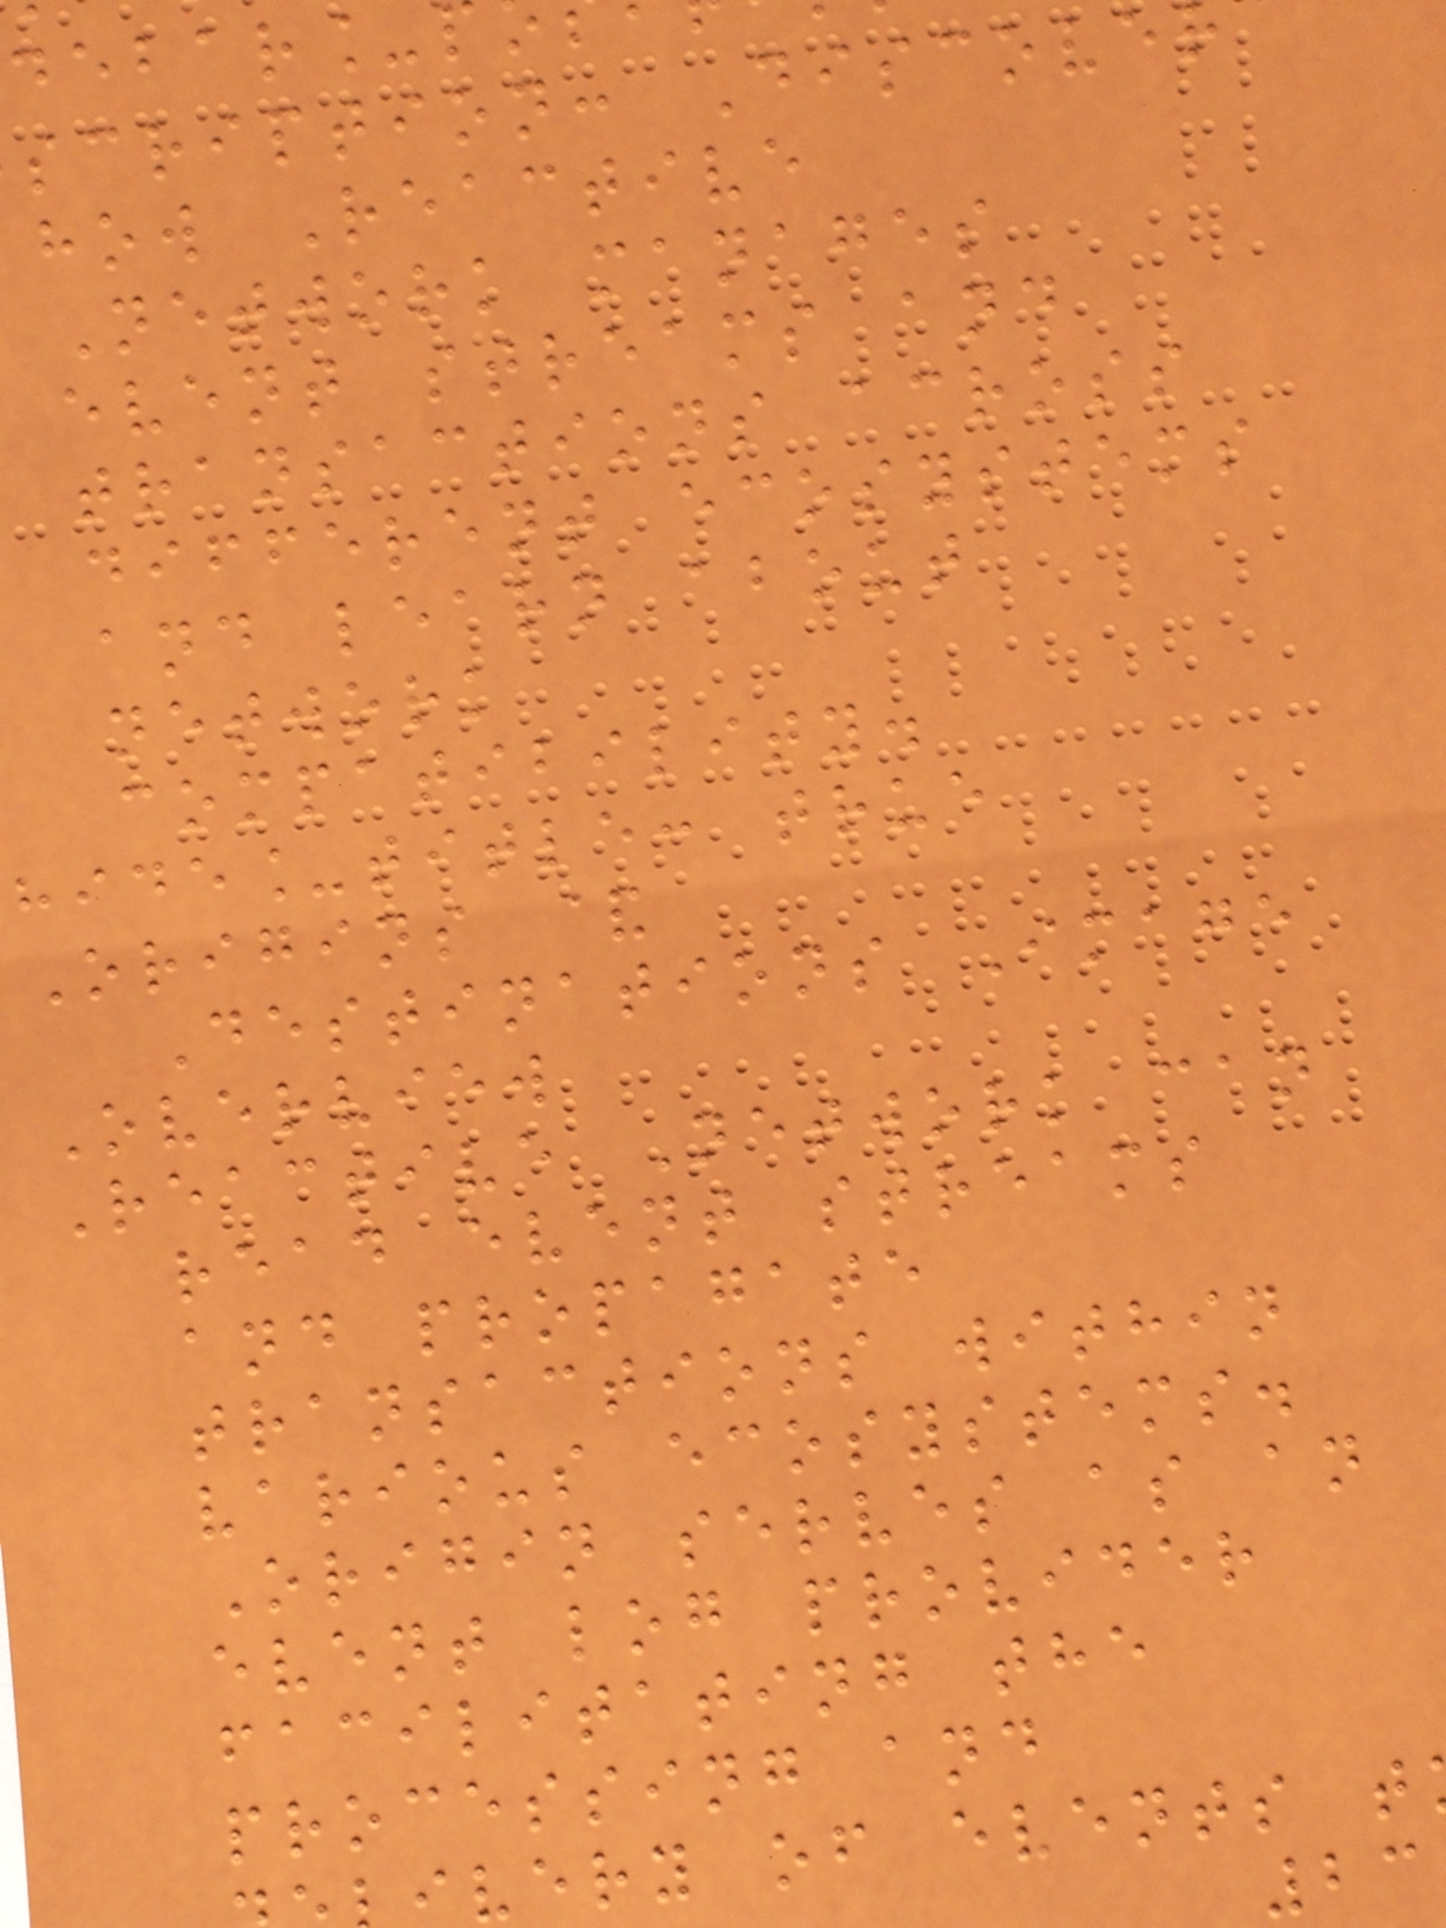scription: Discover
how Reactive
Network manages
event streams and
transactions across
different ecosystems
and learn about
network
compatibility.
hide_title: true
Origins &
Destinations Image
Overview
Reactive Network can
read event streams
and propagate
transactions within
various ecosystems.
Origin serves as an
event log provider
facilitating the
processing and
very of events t
